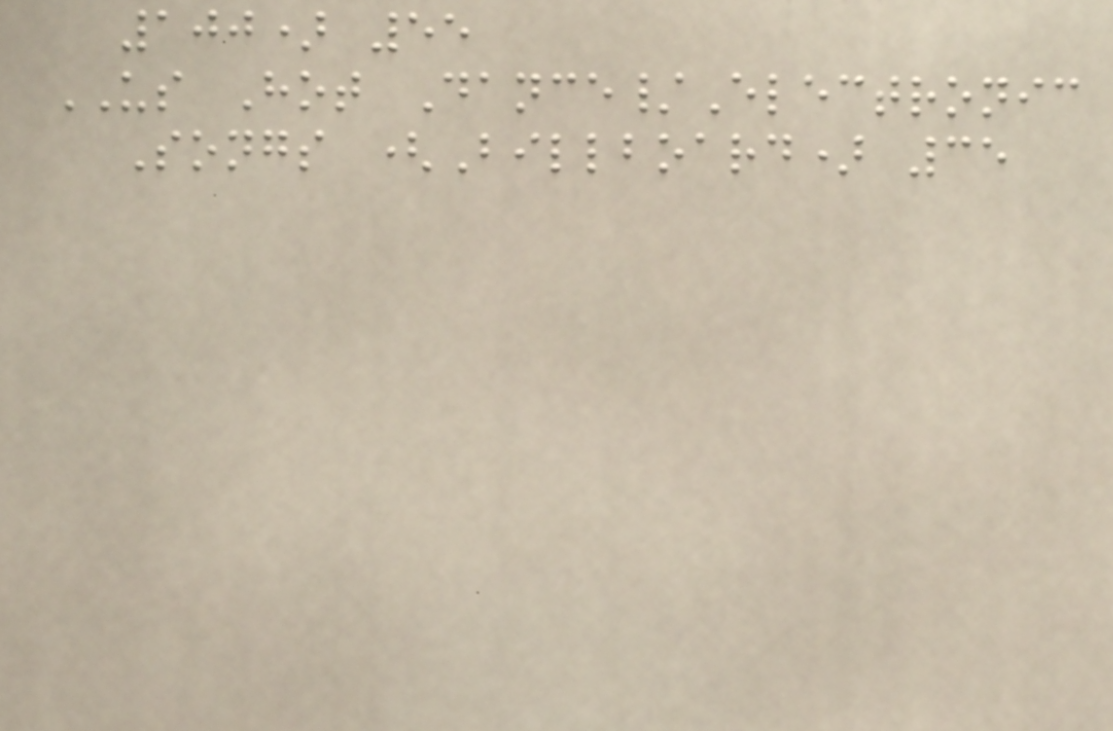100) 55
US Hot Dance/Electronic
Songs (Billboard) 35
